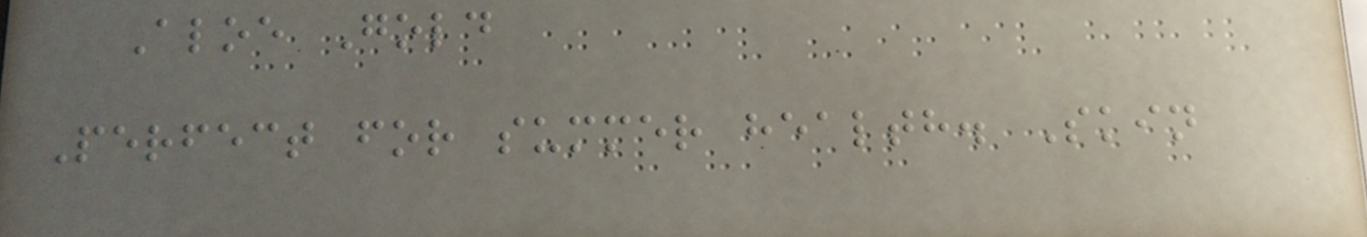Aloe Gold
Perfect for summer health. Skin
